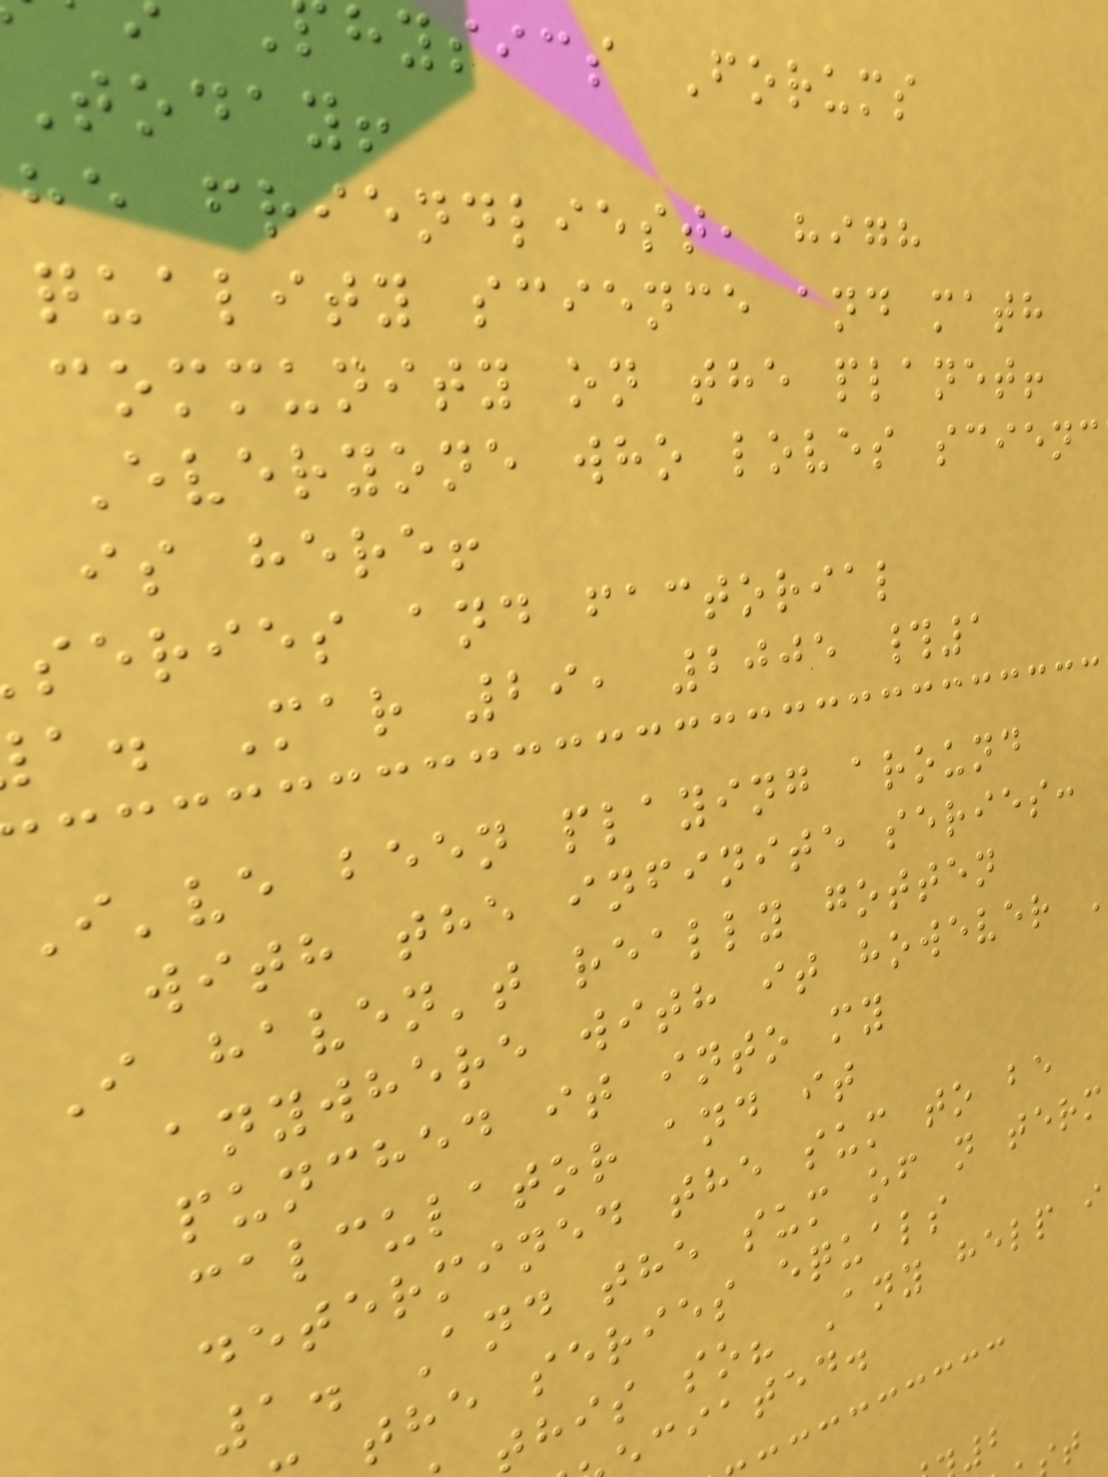hysics Forums
Today!
he friendliest, high
quality science and math
community on the planet!
Everyone who loves scienc
is here!
series and factorial
a. Mar 29, 2005 #1
I've been playing around
with the infinite series:
I haven't really gotten
anywhere with it however
punched it into my
calculator and it
determined the sum to be
1. And the sum of n term
the series equals
this so? Any help i
ciated.
